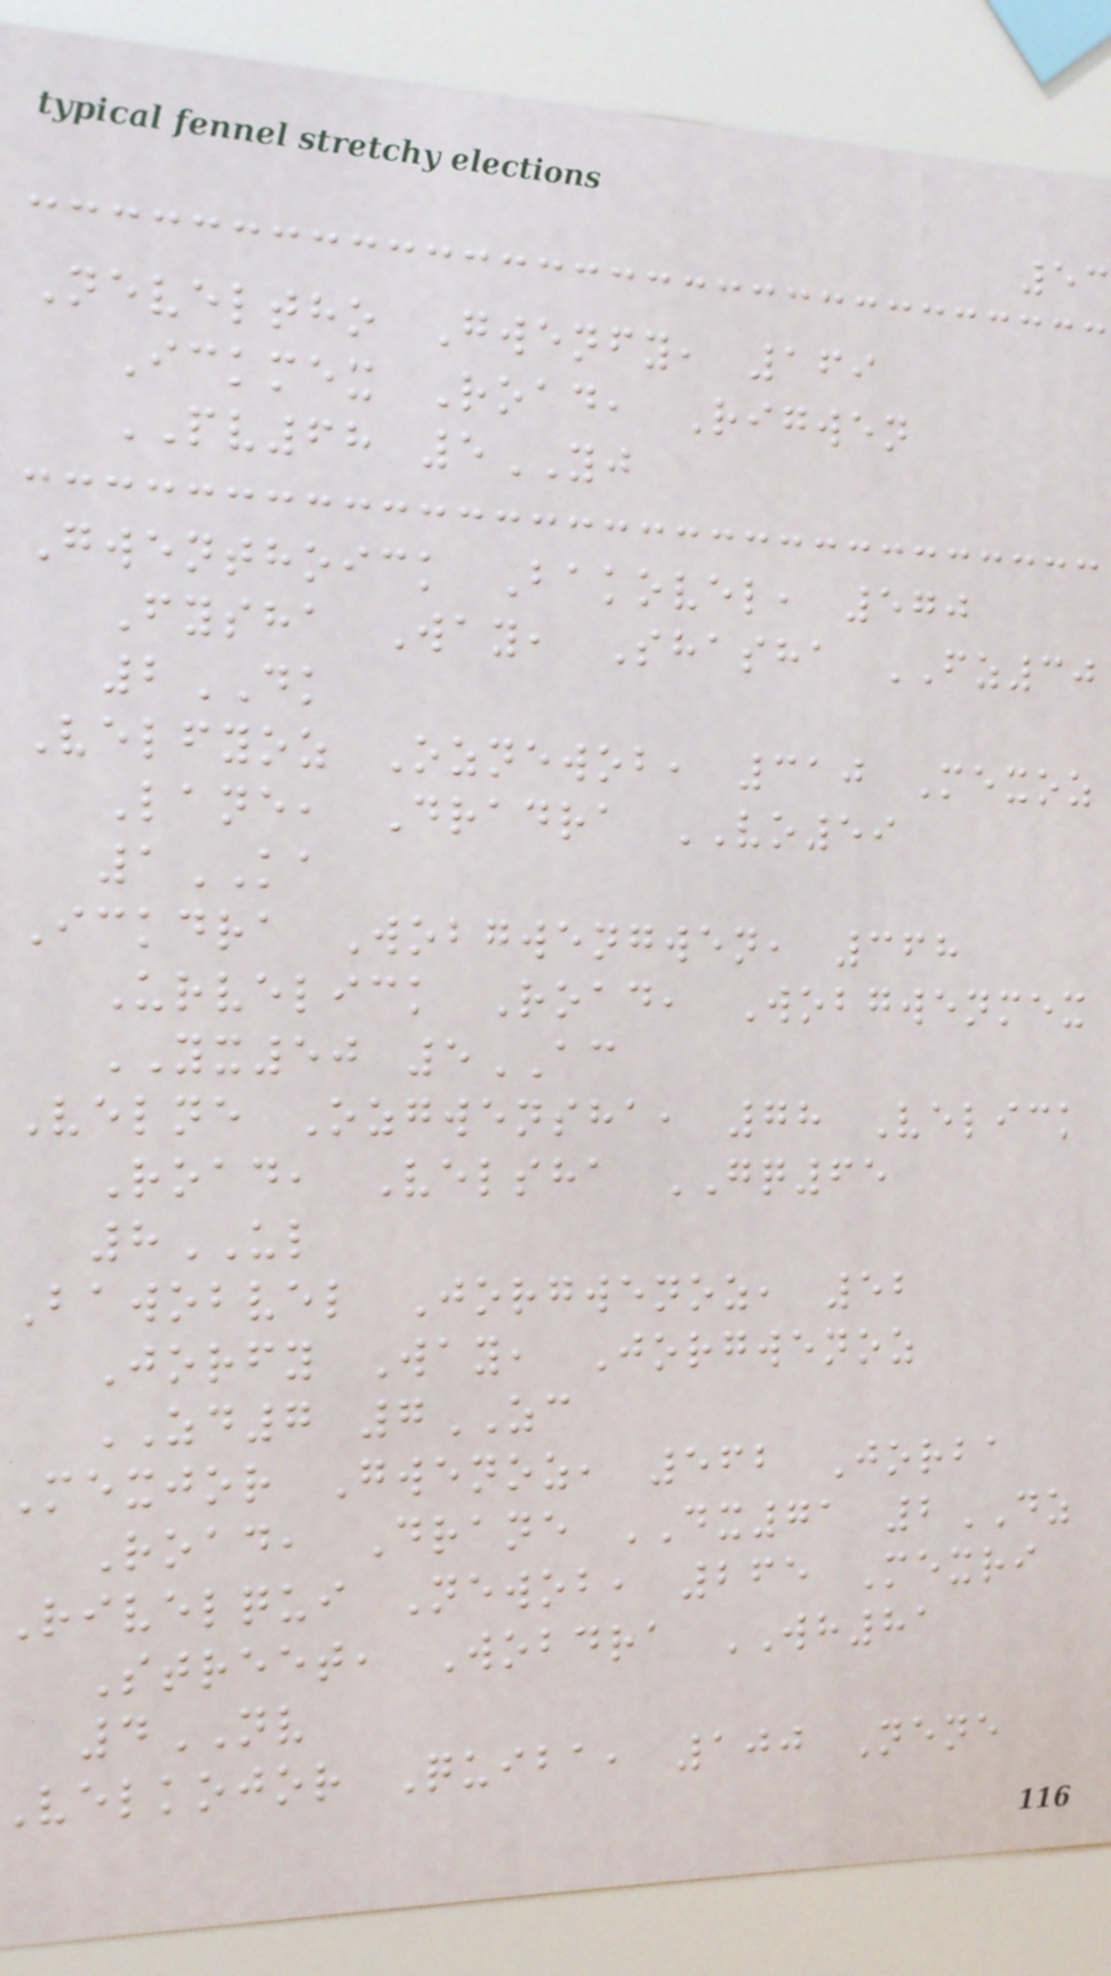53
Neveltho Gwenfy, 169
Ickmex Road, Rigwen
PV68 5YJ
Gwenthoick Bakovel, 570
Fysha Way, Shasha FZ30
2DK
Velfyoz Oznewob, 310 Mexoz
Lane, Dradra VO59
1KA
Ickdra Wobgwengwen, 368
Urvelick Road, Wobgwenmex
YX50 5AC
Velne Ozgwensha, 78 Velick
Road, Velsha GQ65
8UL
Bawobvel Jorgwenoz, 52
Jorfy Way, Jorgwenoz
ZD7 7ZC
Mexjor Gwenoz, 562 Jorba
Road, Drane DX71 2DZ
Rivelqui Newob, 265 Mexri
Street, Wobdra WH81
4NV
velkojor Quiba, 100 Nene
